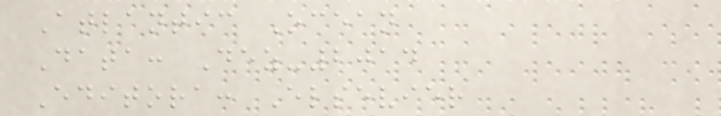Atlantic Ocean
Data: Dez-2014
Editora: Elsevier
